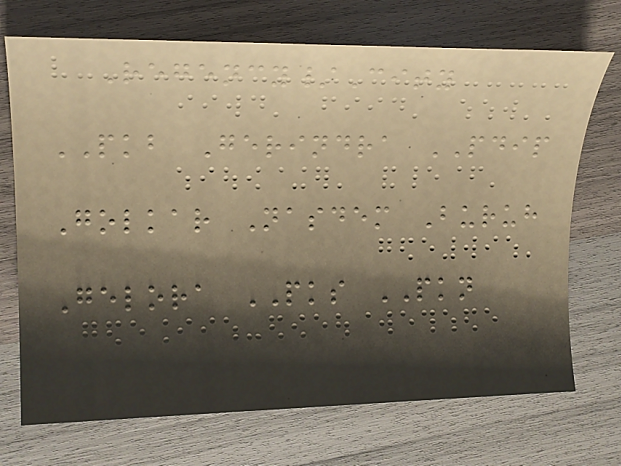Regency/City
PKB Gerindra PDIP
Golkar Nasdem Buruh
Gelora PKS PKN
